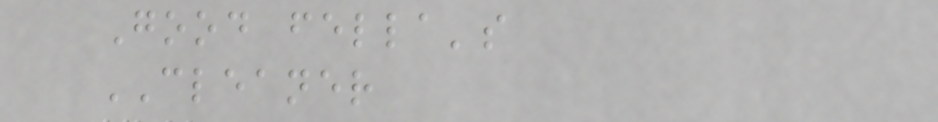Good fella's
CLEANER
